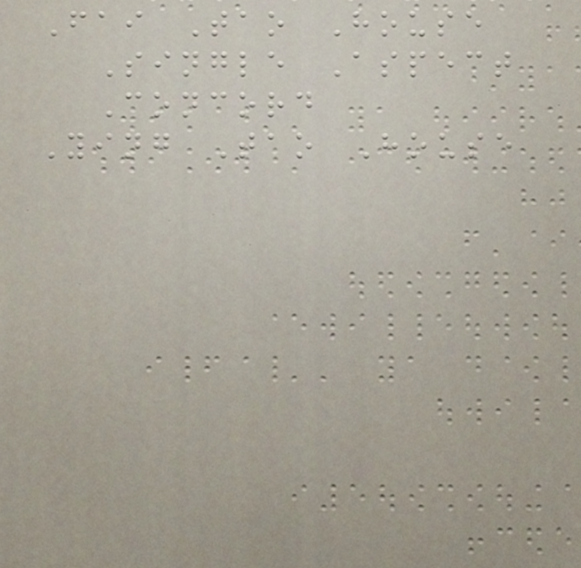Fai Tao House
Single Aspect
Concord
Ying Tao House
